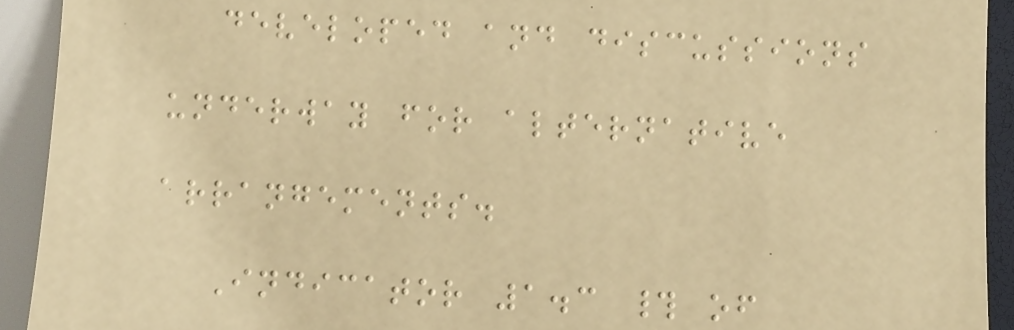developed and discussions
underway for alternative
arrangements.
Indicator 1.3 # of
